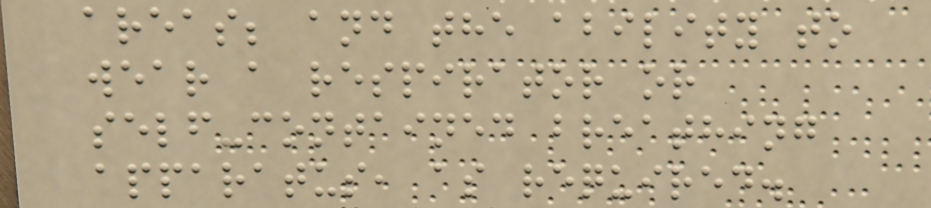areas; and the ability to
wear a respirator or
self-contained breathing
apparatus, as required.
